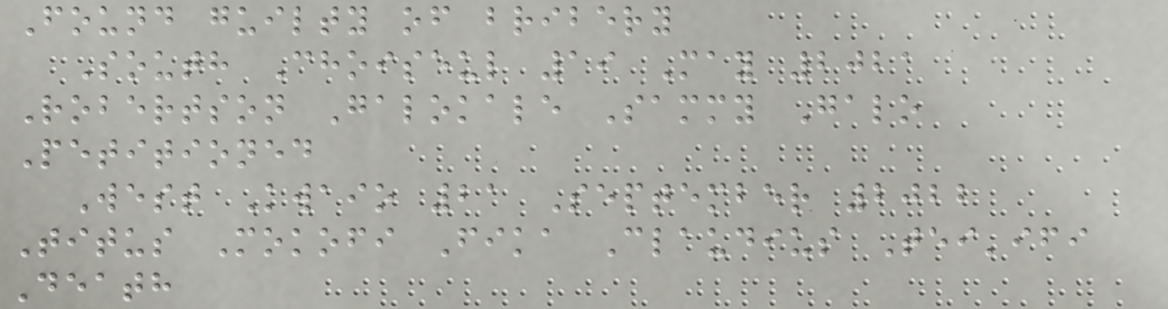Found guilty of bribery
South Choiseul 19 May 2021
Robertson Galokale Sammy Galo
Petitioned
West Kwaio 21 September 2022
Titus Mokofi Fika Claudius Tei'ifi
Death
